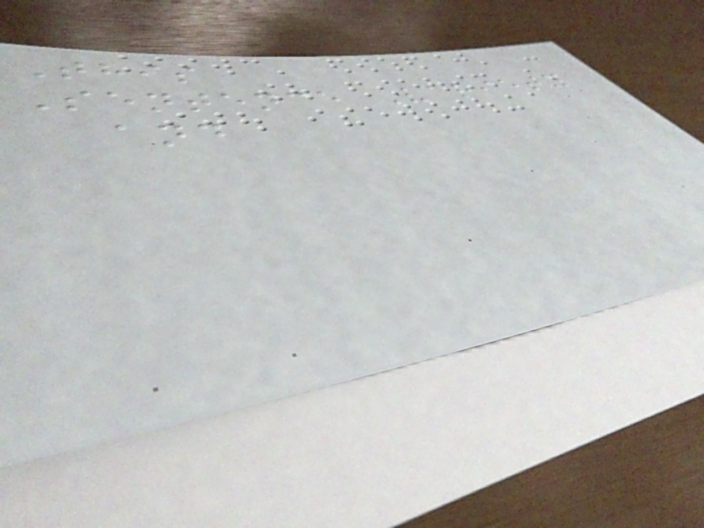This
Sentence Variety
and
